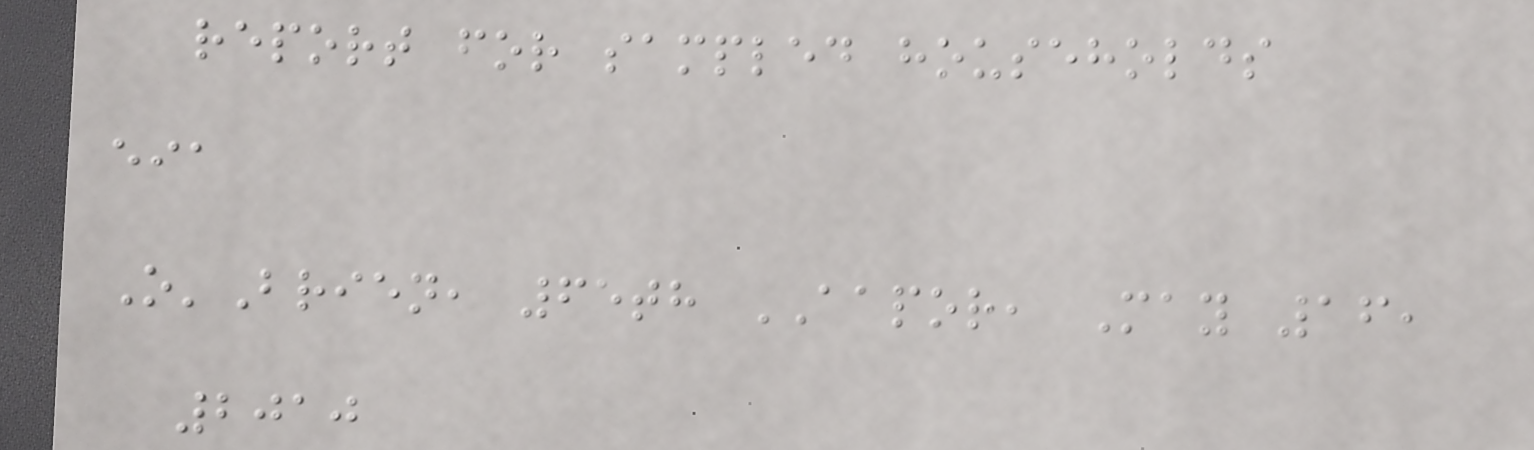report for sampled households
eia
O'Brien, 65th AAPOR, May 16,
2010
